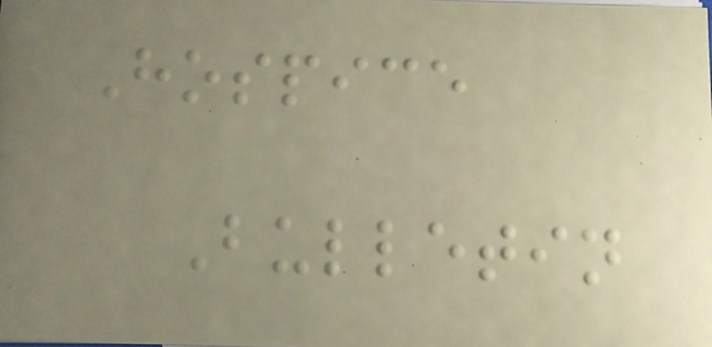Hospice
Bulletin
